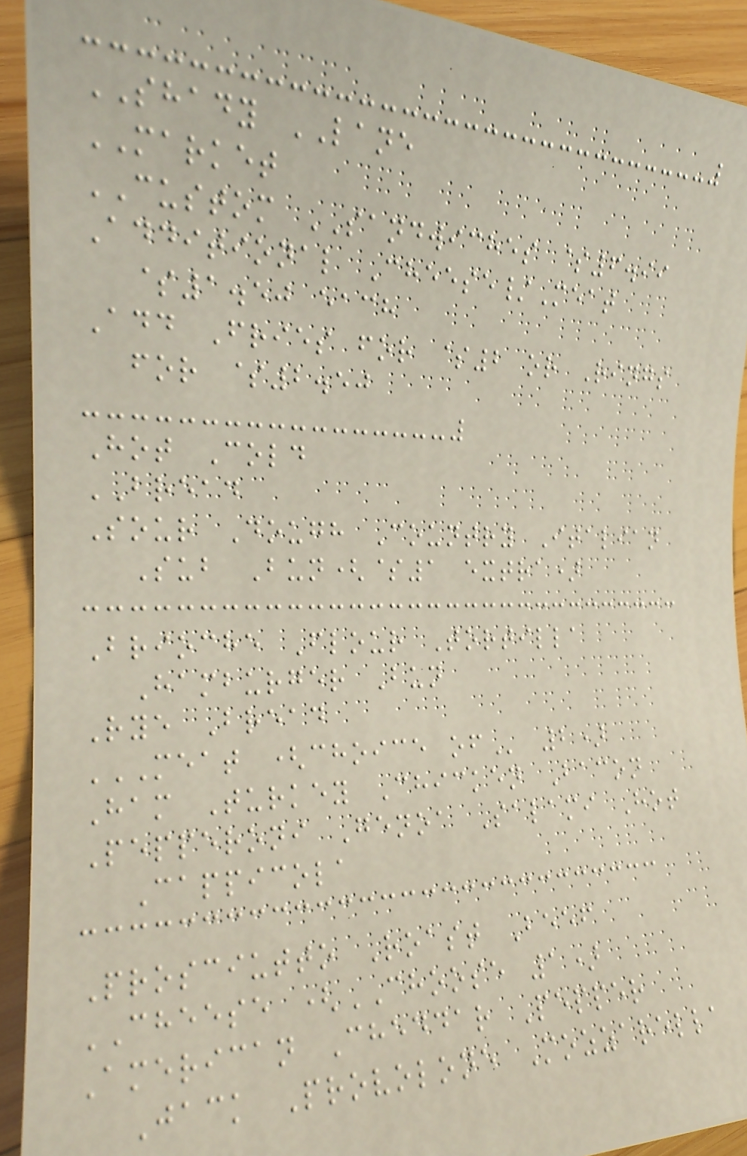SHADY LANE
MARKET
CUSTOM SANDWICHES $6.99
Additional Cheese/Meat
$1.50 each
Add Fries for $2 or Rings
for $2.50
Hot Cold
BREAD
Sour Dough Country Italian
Sub Bun($1 extra)
Brioche Flour Tortilla
Hamburger Bun
Rye Bread
MEAT (CHOICE OF 2)
Ham Turkey Chicken Bacon
Pepperoni Genoa Salami Hot
Cappicola
Prosciutto Roast Beef
CHEESE (CHOOSE 1)
American Cheddar Pepper
Jack Provolone Mozzarella
